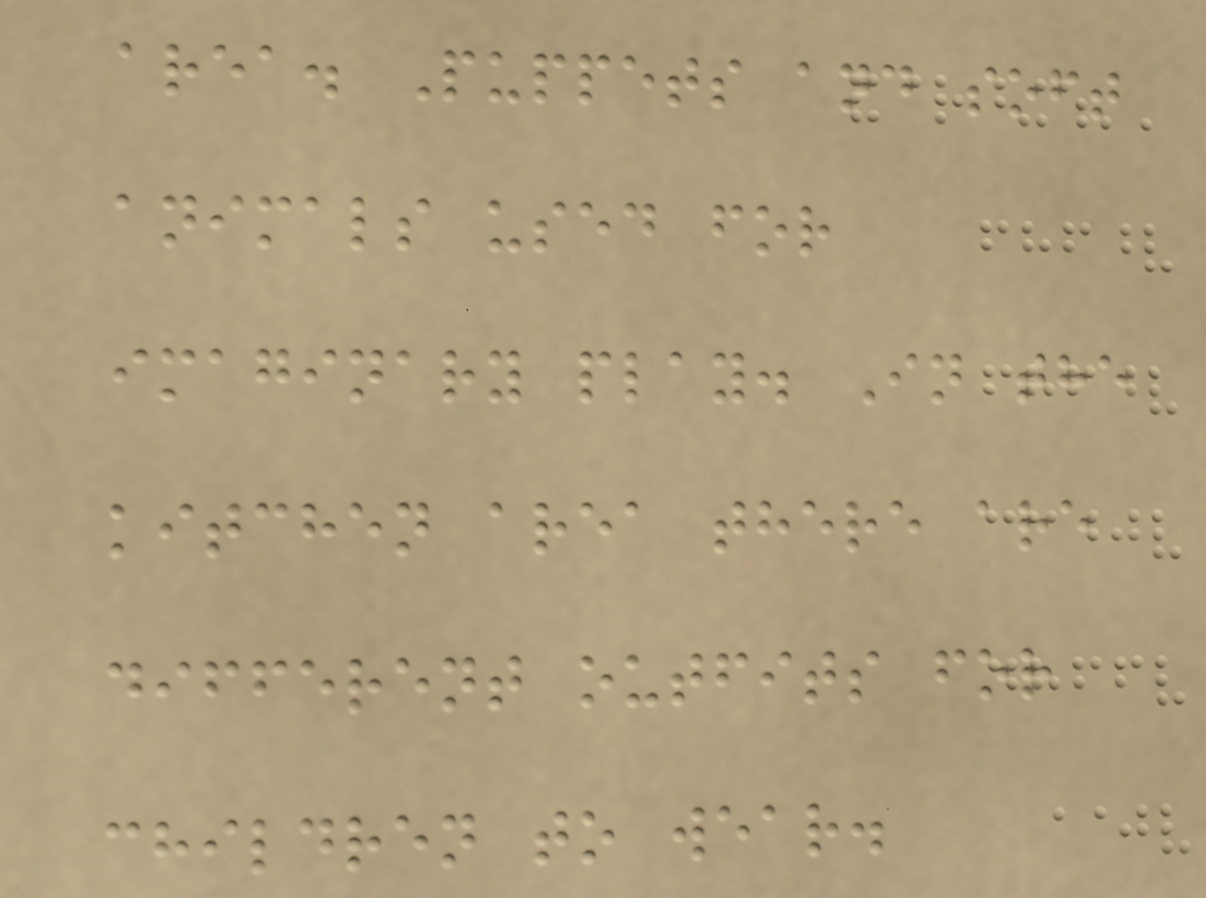area. Puppets and soft
animals used for
imaginary play. In the
kitchen area there are
different outfits for
children to wear.
